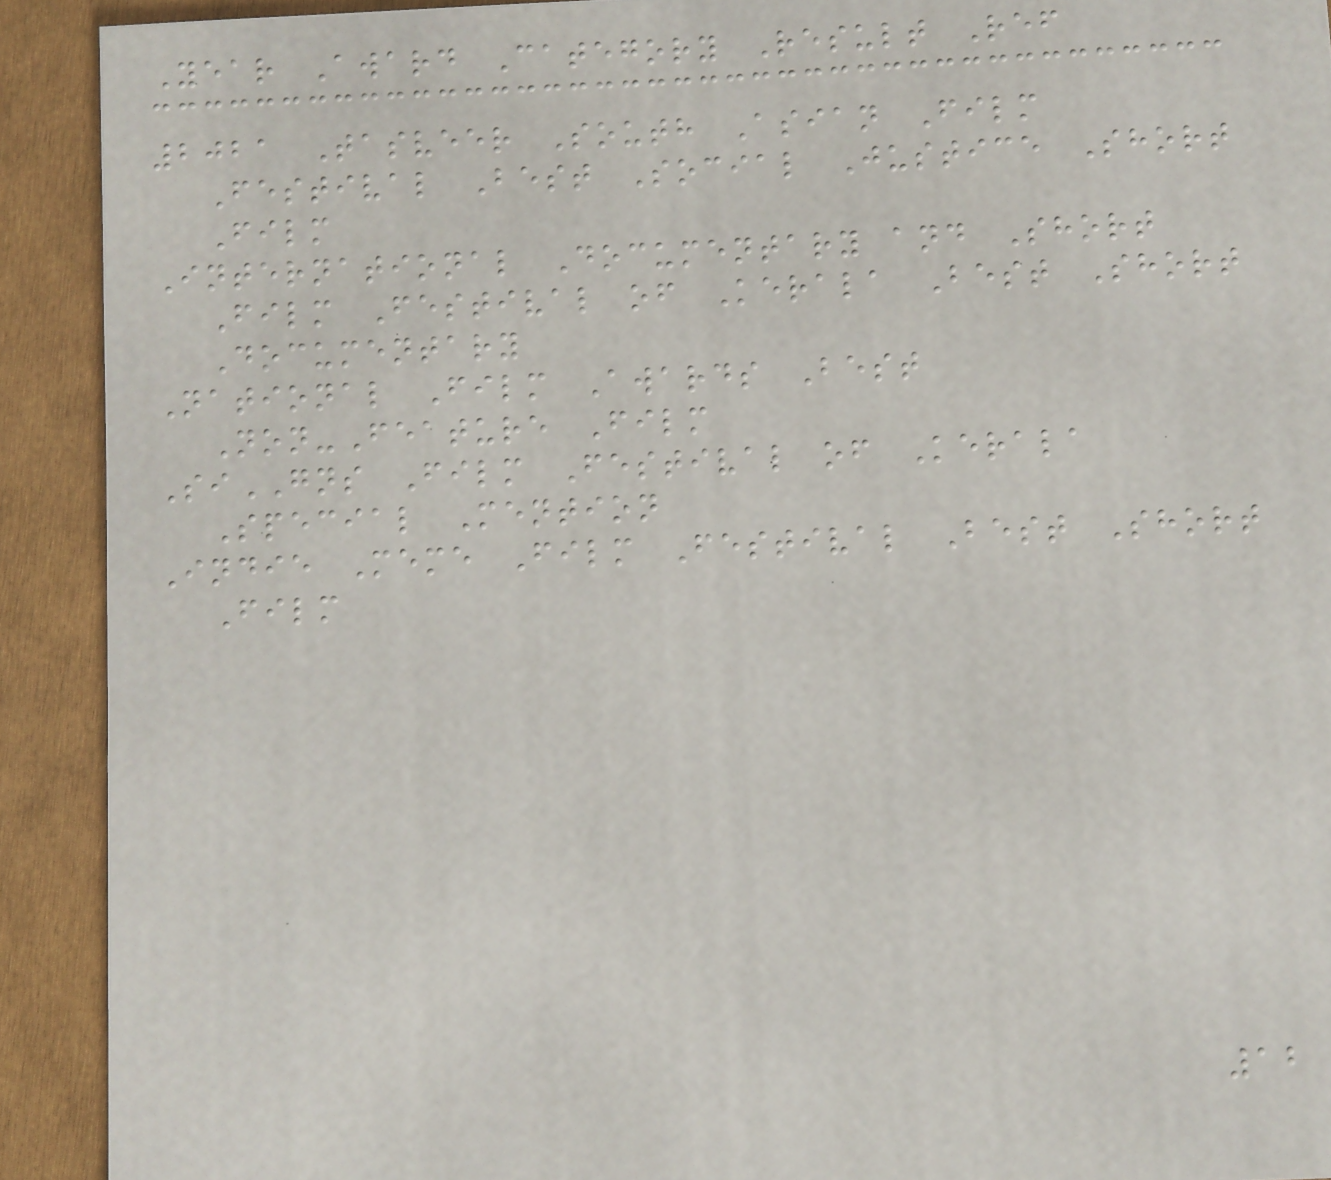Year Award Category Result Ref
2021 Tasveer South Asian Film
Festival Best Social Justice Short
Film
International Documentary and Short
Film Festival of Kerala Best Short
Documentary
National Film Awards Best
Non-Feature Film
SiGNS Film Festival of Kerala
Special Mention
Indie Meme Film Festival Best Short
Film
12
